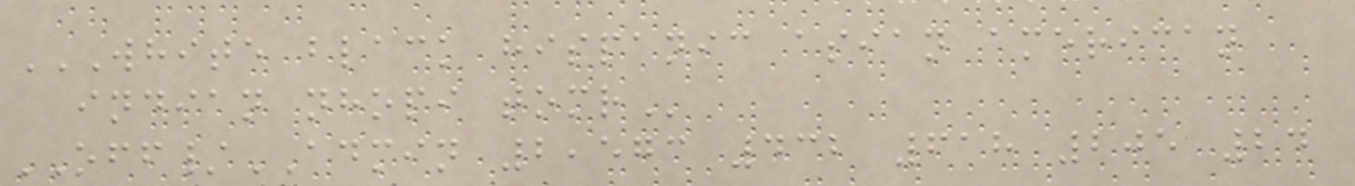WHITE BLACK HISPANIC ASIAN AMERICAN
INDIAN NHOPI TOMR
OFF/ADMIN 2,573 432 618 205 24
